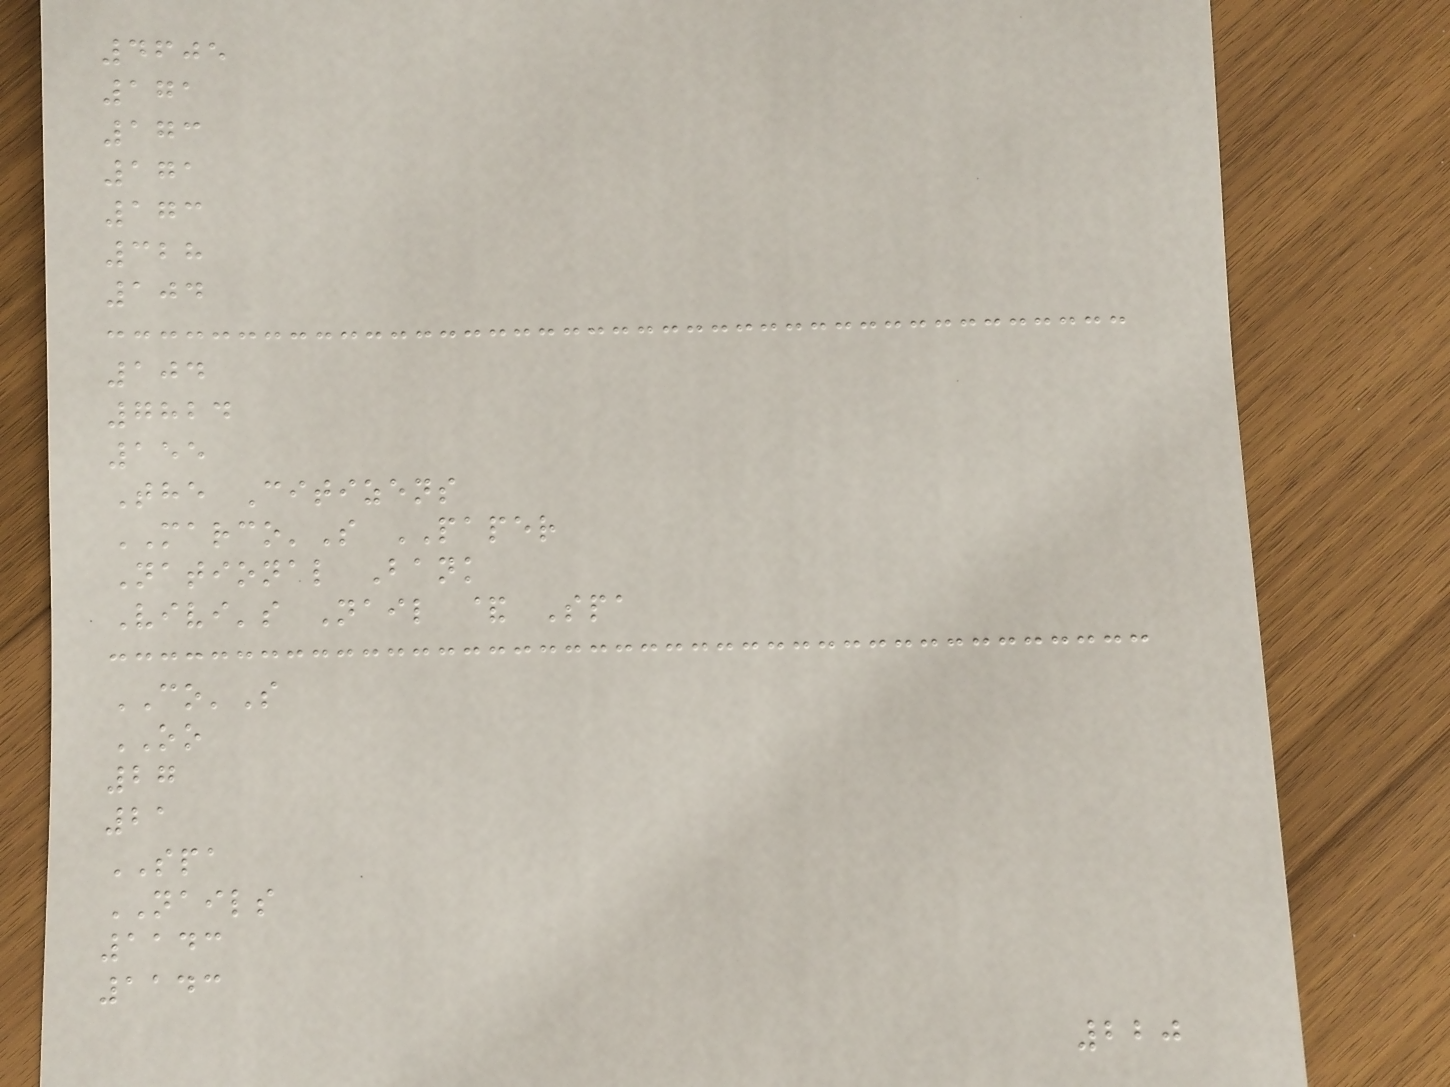4605
171
173
171
173
328
104
104
7824
155
The Citizens
MARCO'S PAPER
National Bank
Vivi's Nail & Spa
CO'S
OO
27
21
SPA
NAILS
1143
1143
220
